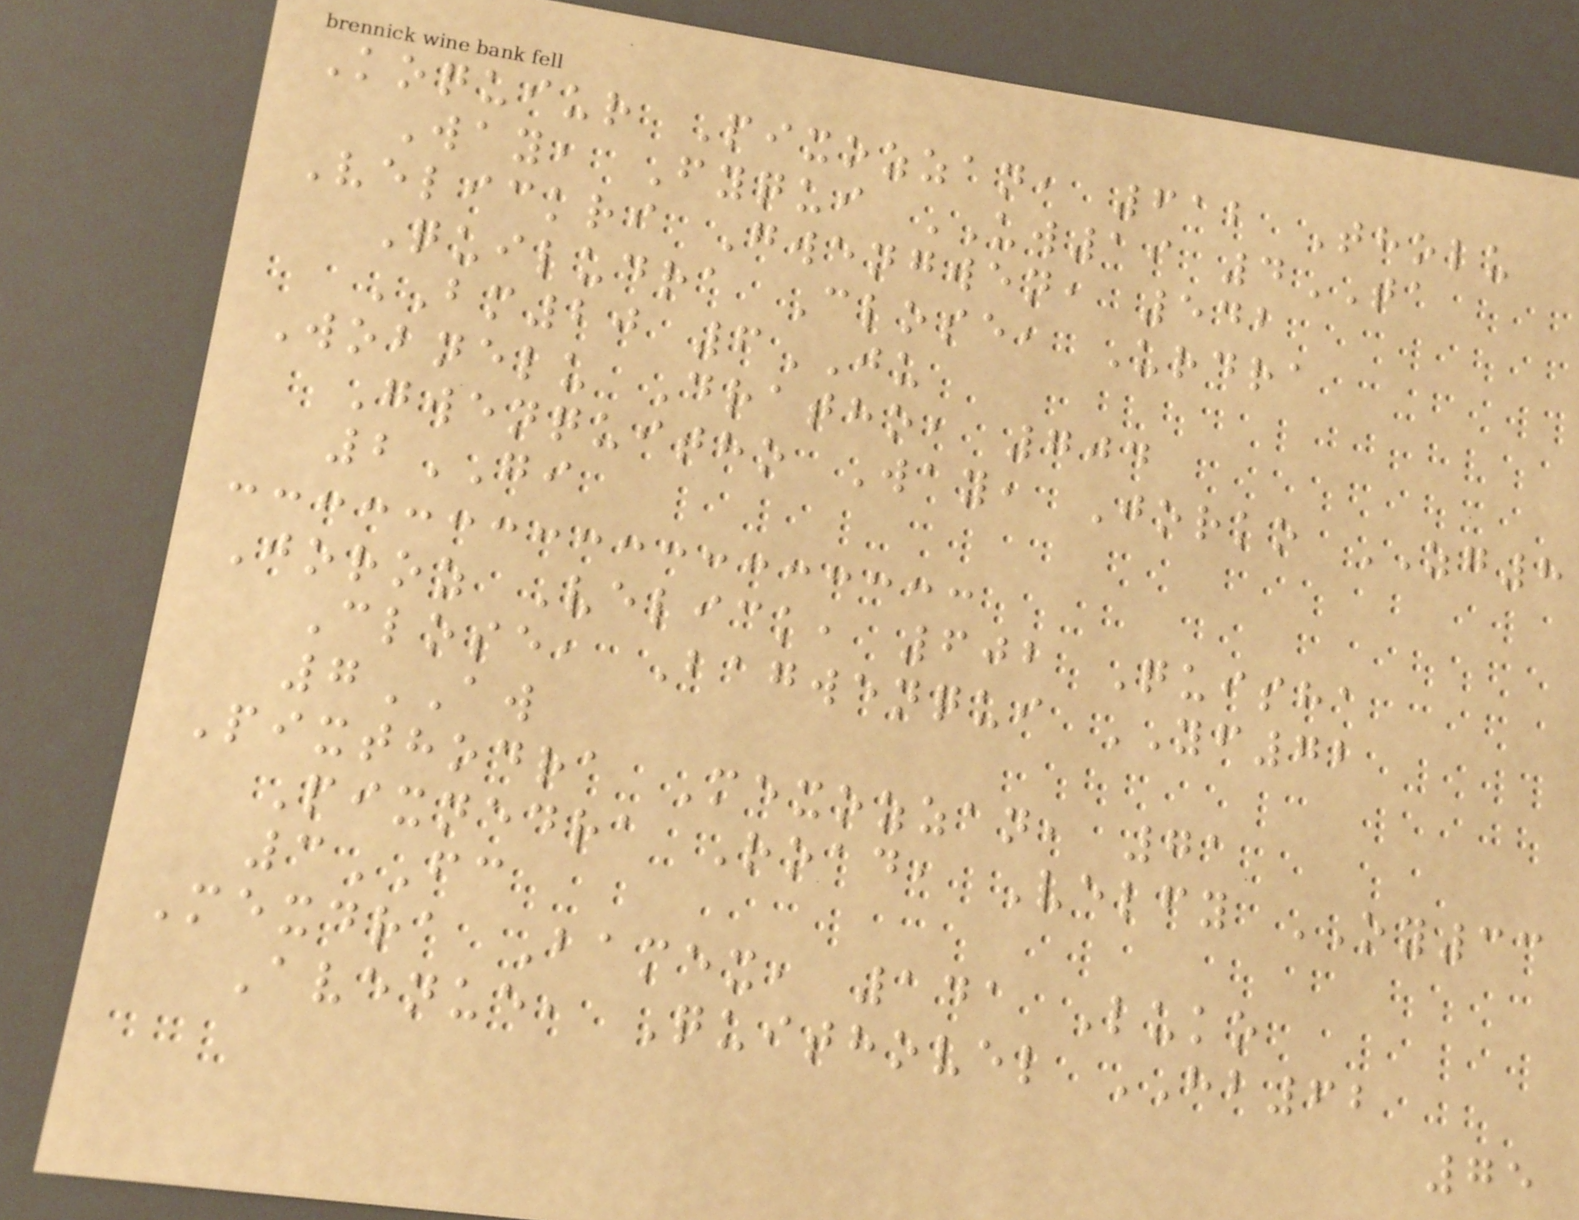Koquiur Pixozzan, 612 Tholu
Way, Fyqui UW19 4TA
Velickri Gwengwen, 542
Quiludra Close, Urdra
BM20 6JU
Wobnelu Dratho, 704
Gwenquitho Way, Jorko ZG8
2GI
Joroz Velick, 602 Quisha
Close, Bagwenqui YF72
7AW
Pixthodra Mexozzan, 71
Pixnedra Road, Velfy OY33
3FC
Mexdra Bamex, 141 Luko
Avenue, Quithovel HB62
75
